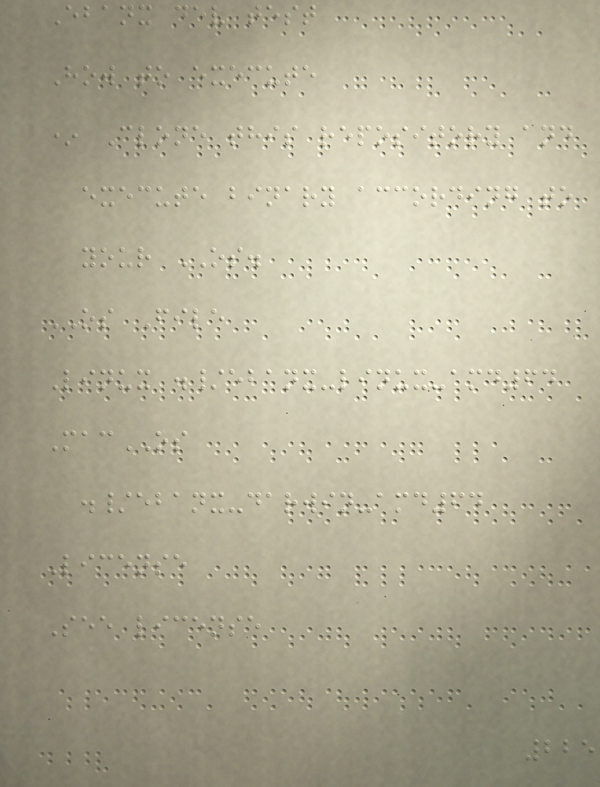Ebanx dev test
How to execute
* Clone this repository and
execute binary according to
your OS.
OS File
Linux ./ebanx-linux-amd64
MacOS
./ebanx-darwin-amd64
License
See license
225
